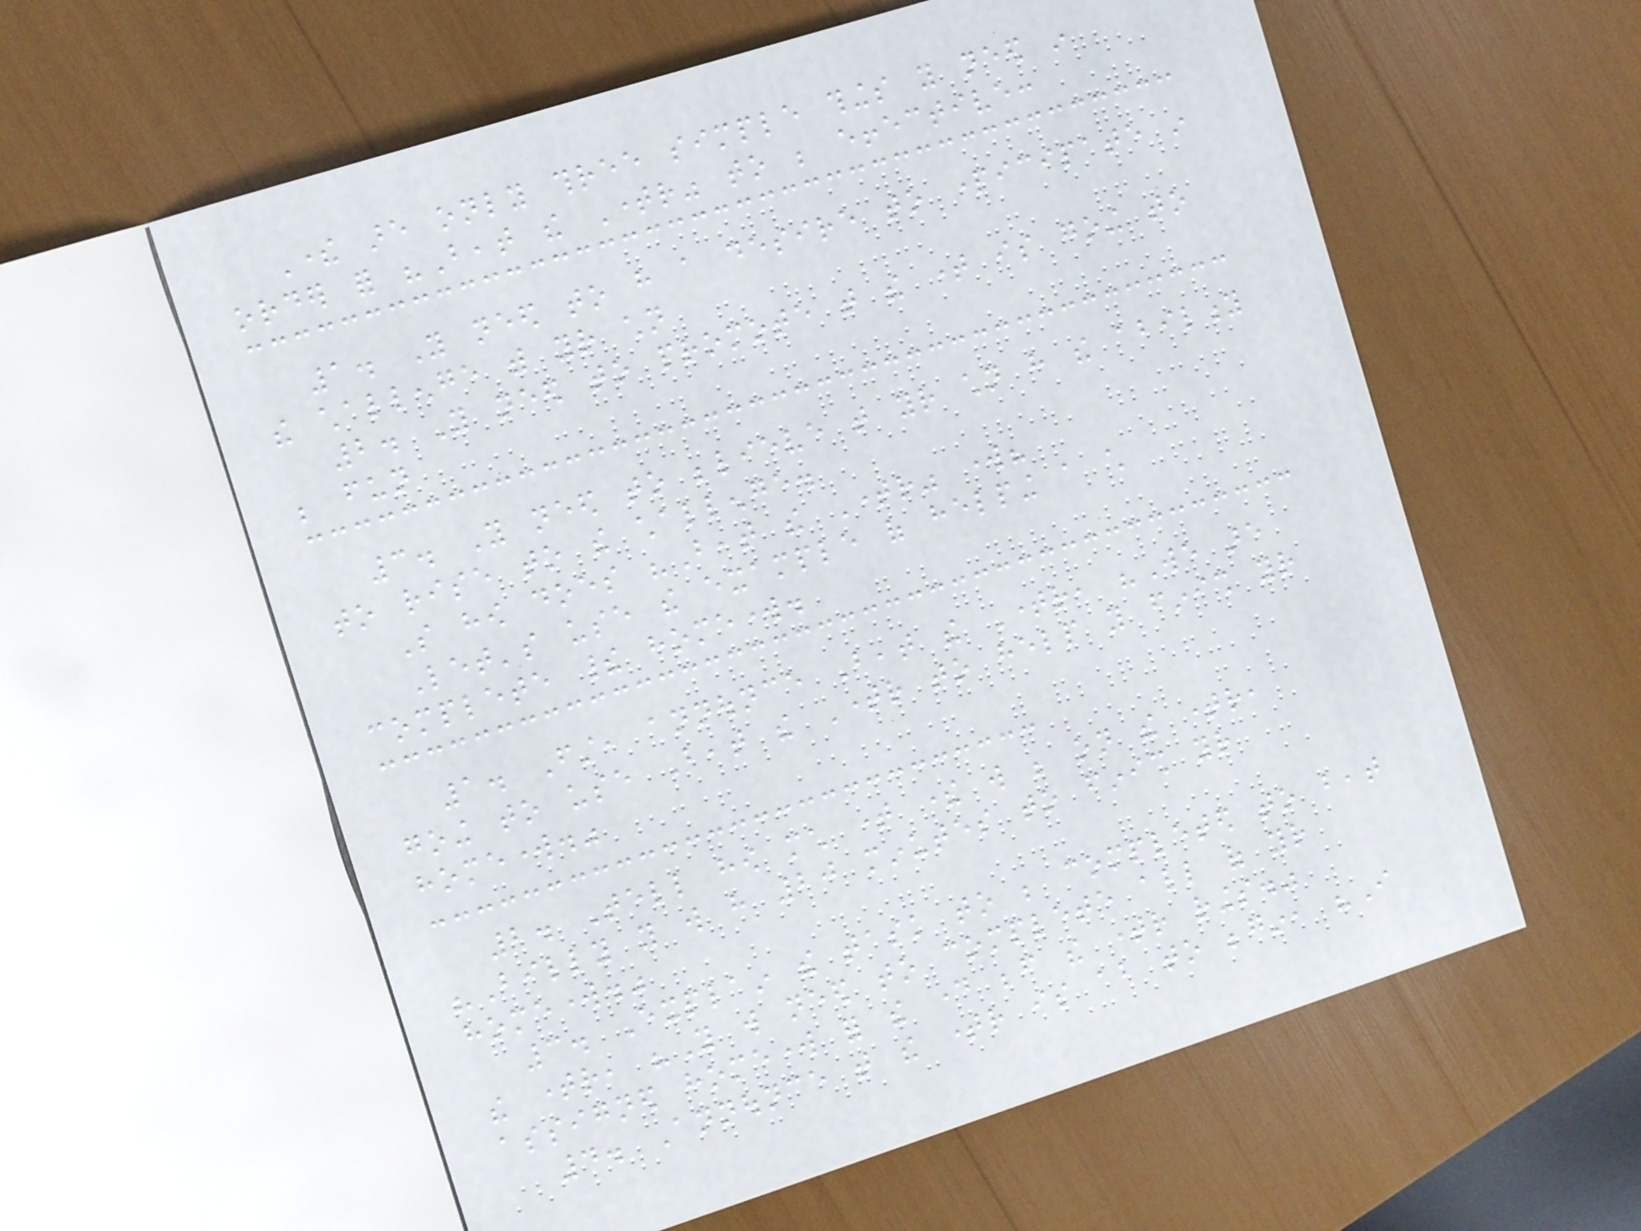There are only three simple things you need in
order for "Beat the Timer" to be effective:
1. You need to have a desire to participate in
the challenge with your children
2. You need to promote that the time is going to
be fun
3. You need to believe that your children have the ability
to rise to the challenge.
So how does "Beat the Timer" work?
Let's use the example of helping a child
complete their homework.
1. First, announce Beat the Timer, "We are
going to use Beat the Timer to help you finish your
homework."
2. Tell how much time there will be on the timer,
"Billy you will have 20 minutes to finish your
homework."
3. Explain the task to be completed to beat
the timer, "You will need to complete all of your
assigned homework for the day before the timer rings."
4. Announce that the timer is about to begin, "I
